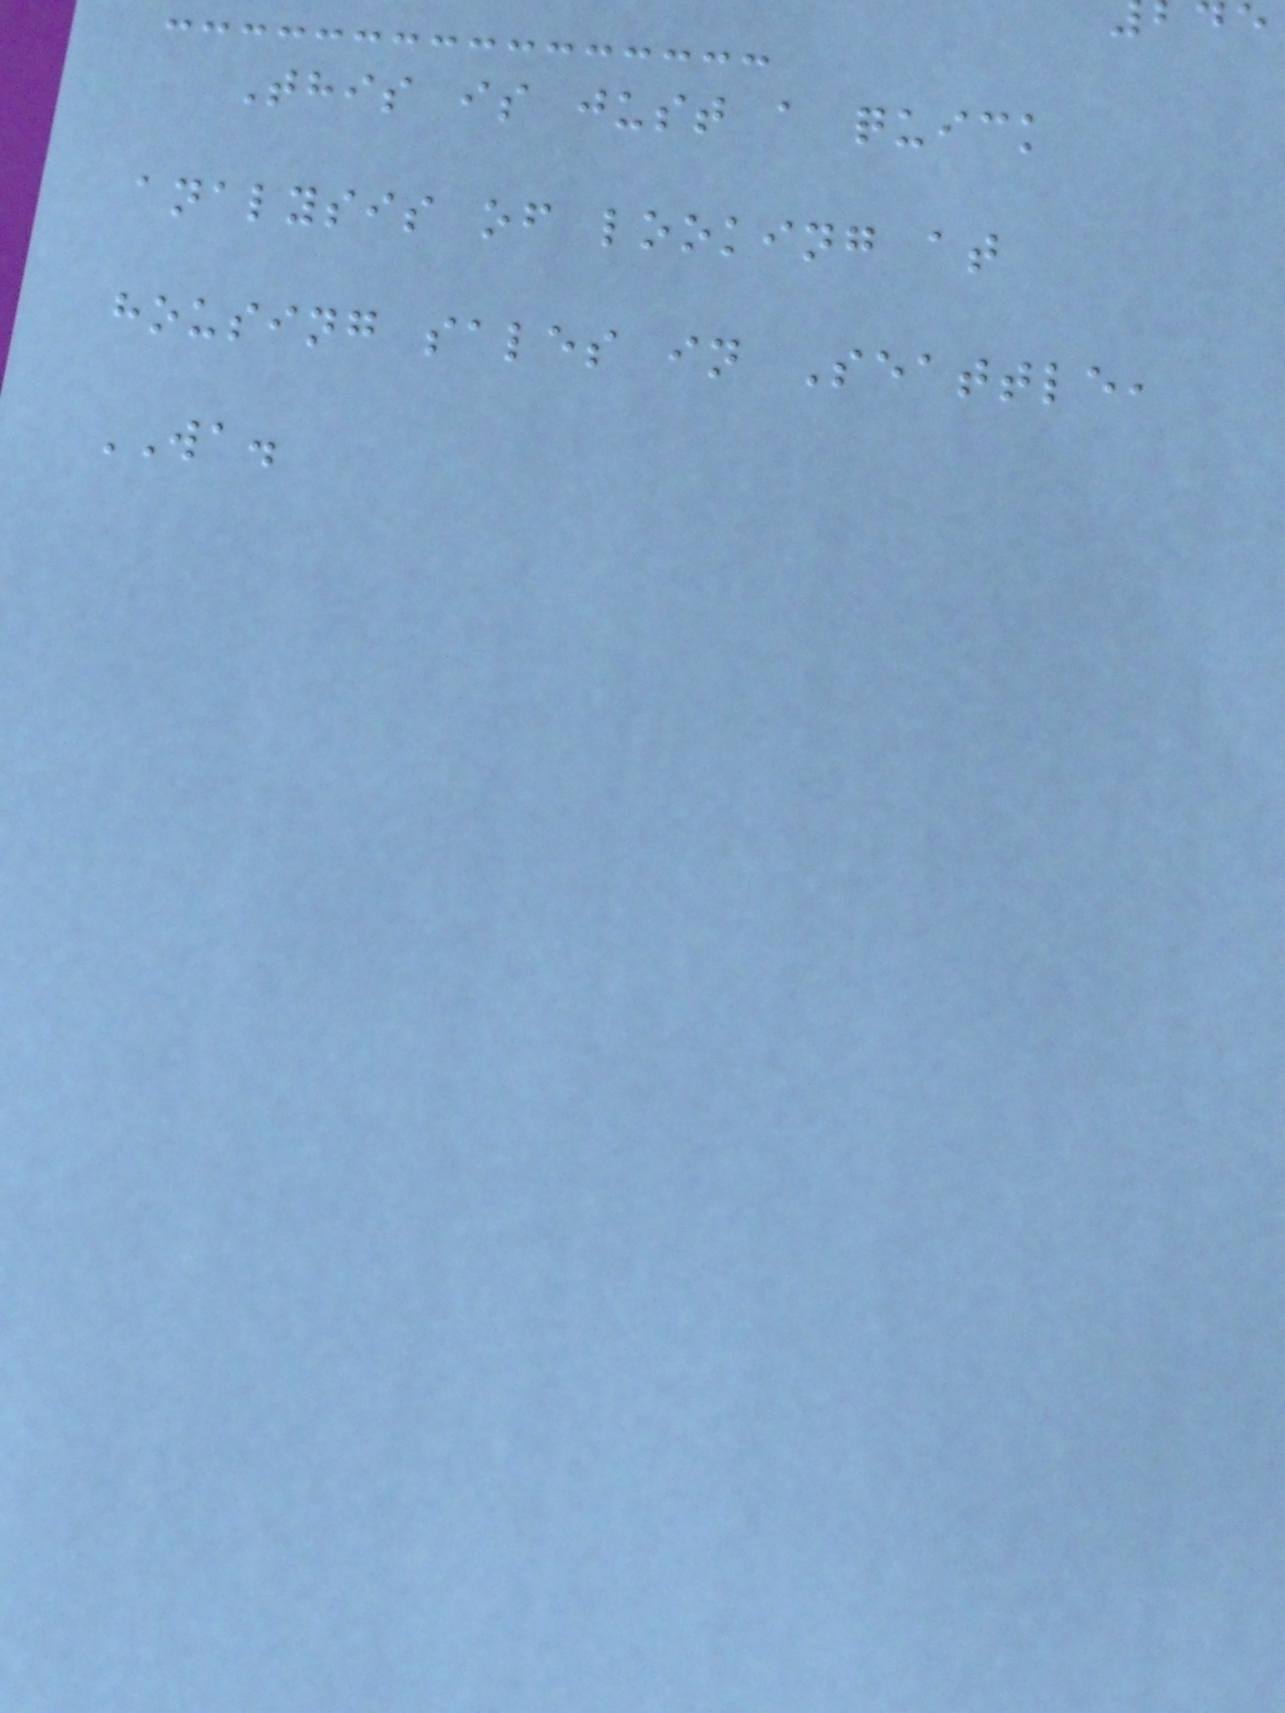This is just a quick
analysis of looking at
housing sales in Seattle,
WA.
